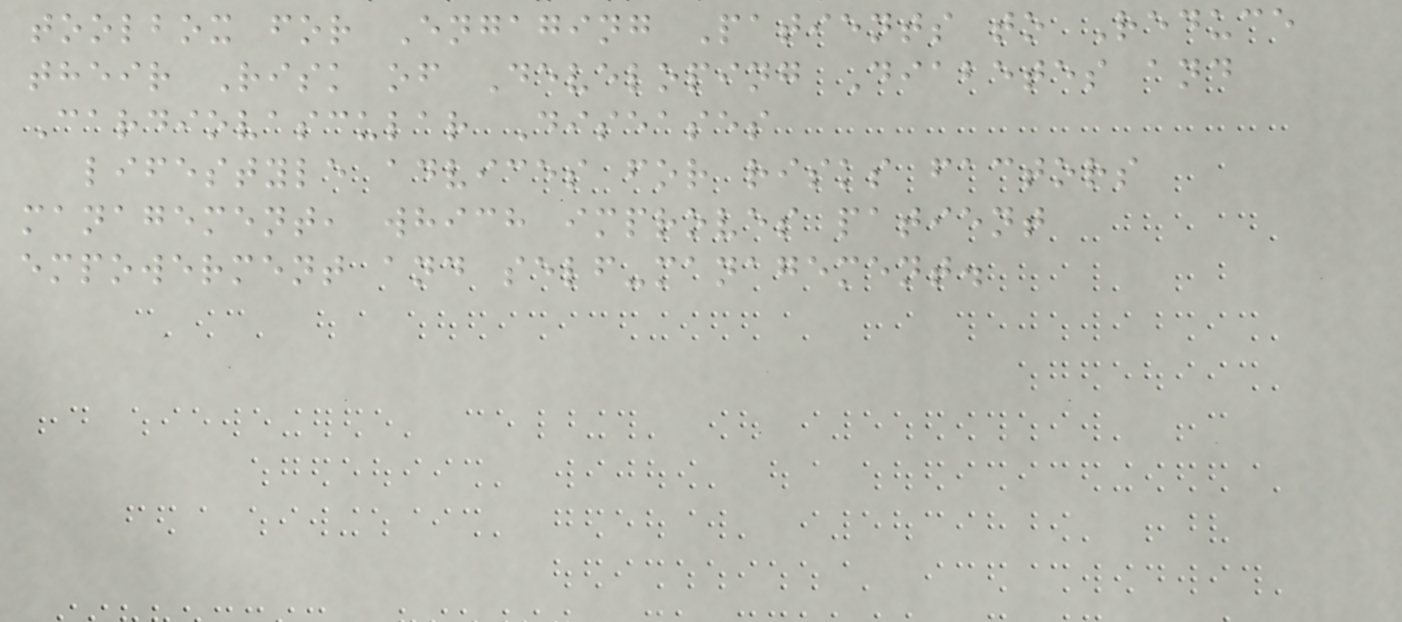toolbox for Engaging Patients to Reduce
their Risk of Developing Diabetes and
Cardiovascular Diseases
lifestyle advices for risks factors
management, which improves patient
empowerment and self-management.
